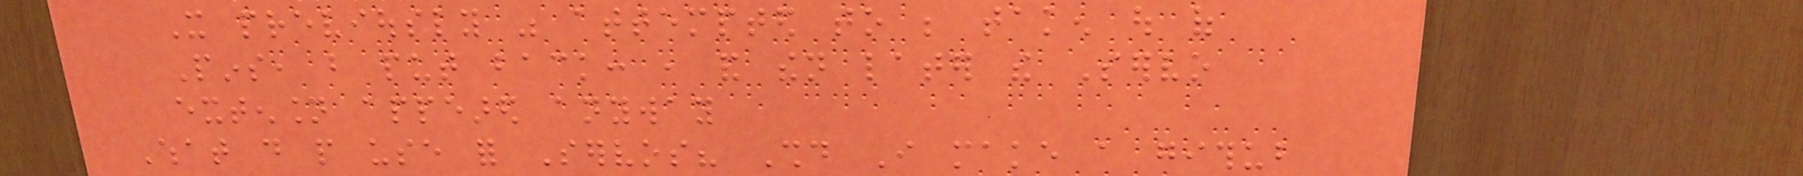It previously was attempted to be taken out of
Pins, but put back: , and then later the Servo
extension appeared anyway
What do people use for Servos? Should I make a github
